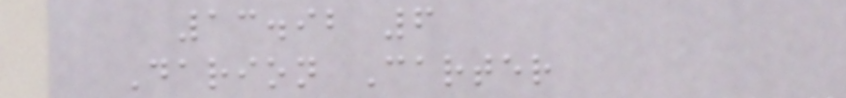13.92 6
Darion Carter
